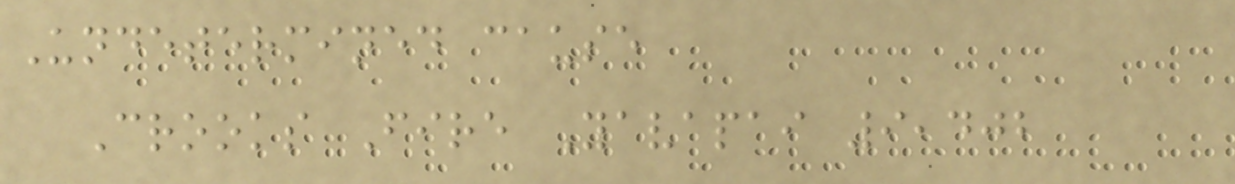Undetermined cause
Crooks Fire Yavapai 9,402
